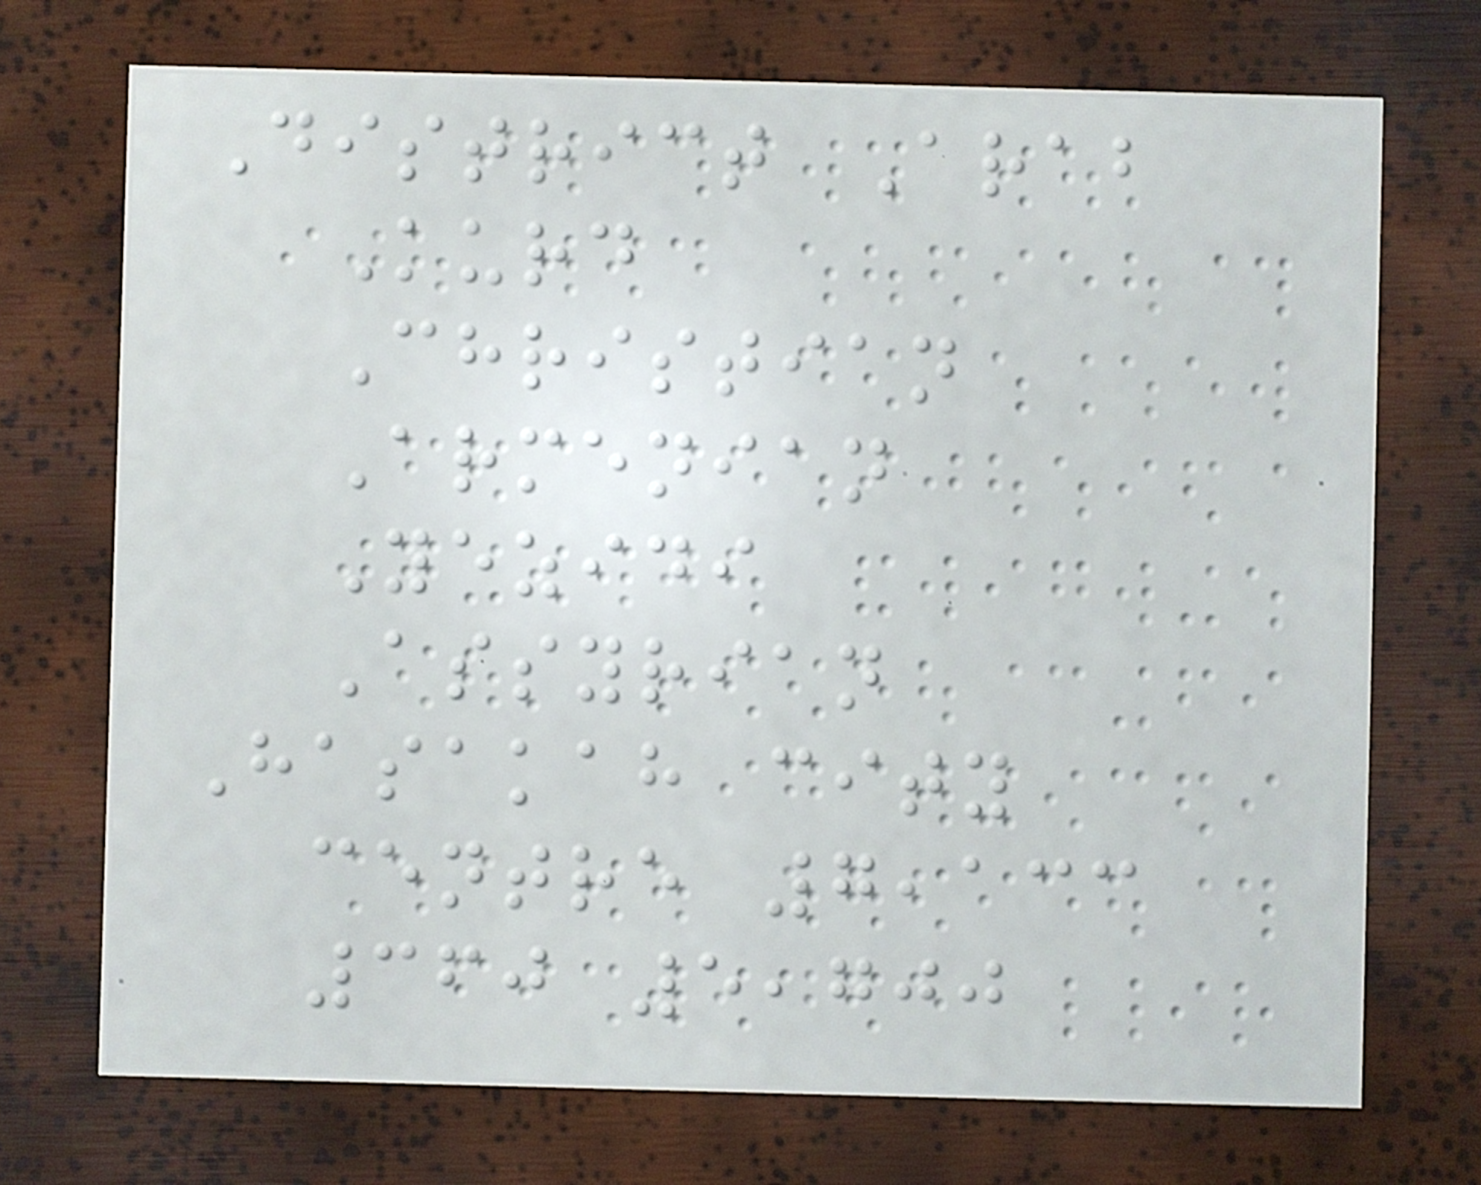District Arab
Kurd
Christian
Armenian
Yezidi
Assyrian
Hasakah city
centre 7,133
360 5,700
